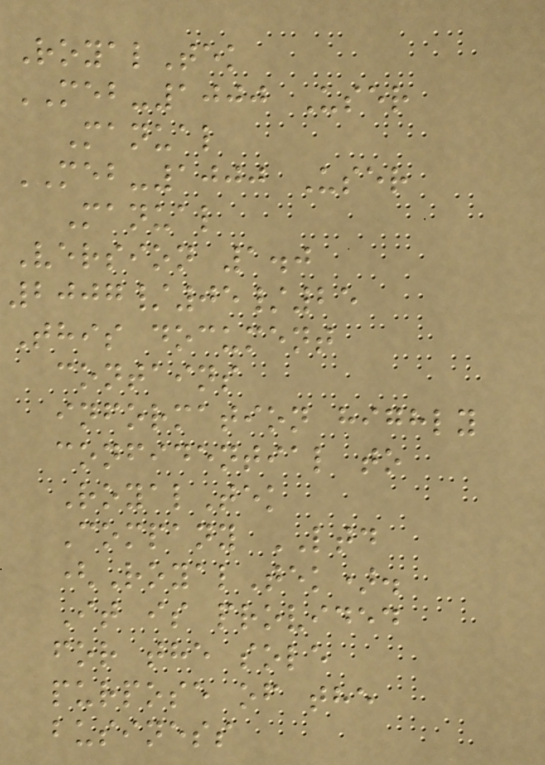RoyalTek
MEB-1000 User
Manual
MEB-1000 User
Manual
Version 1.0
2007/05/25
This document
contains
information highly
confidential to
RoyalTek
Company LTD
(RoyalTek).
It is provided
for the sole
purpose of the
business
